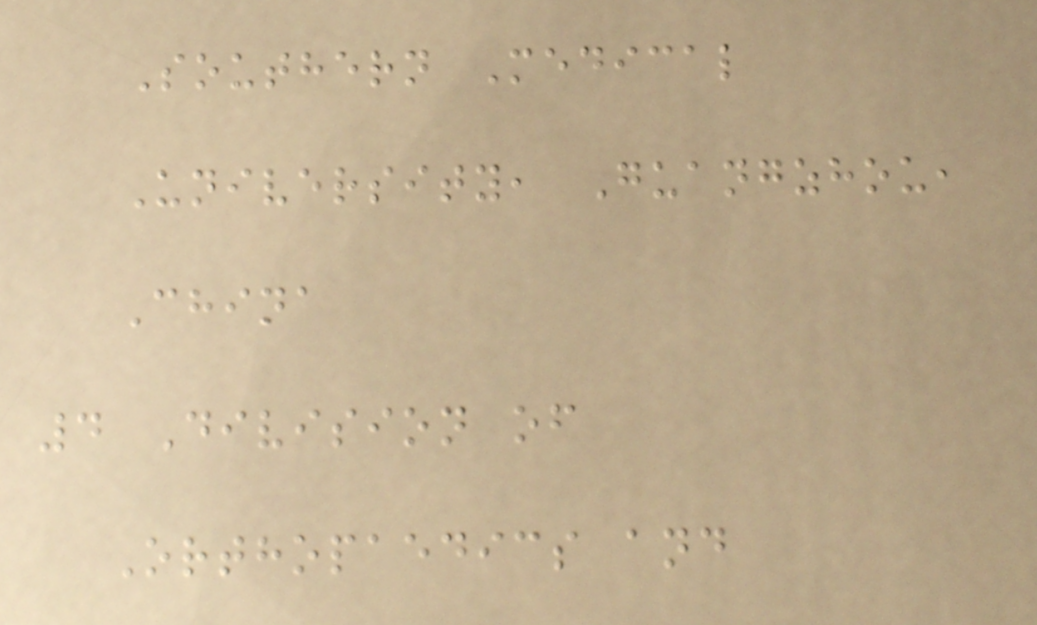Southern Medical
University, Guangzhou,
China
4 Division of
Orthopaedics and
